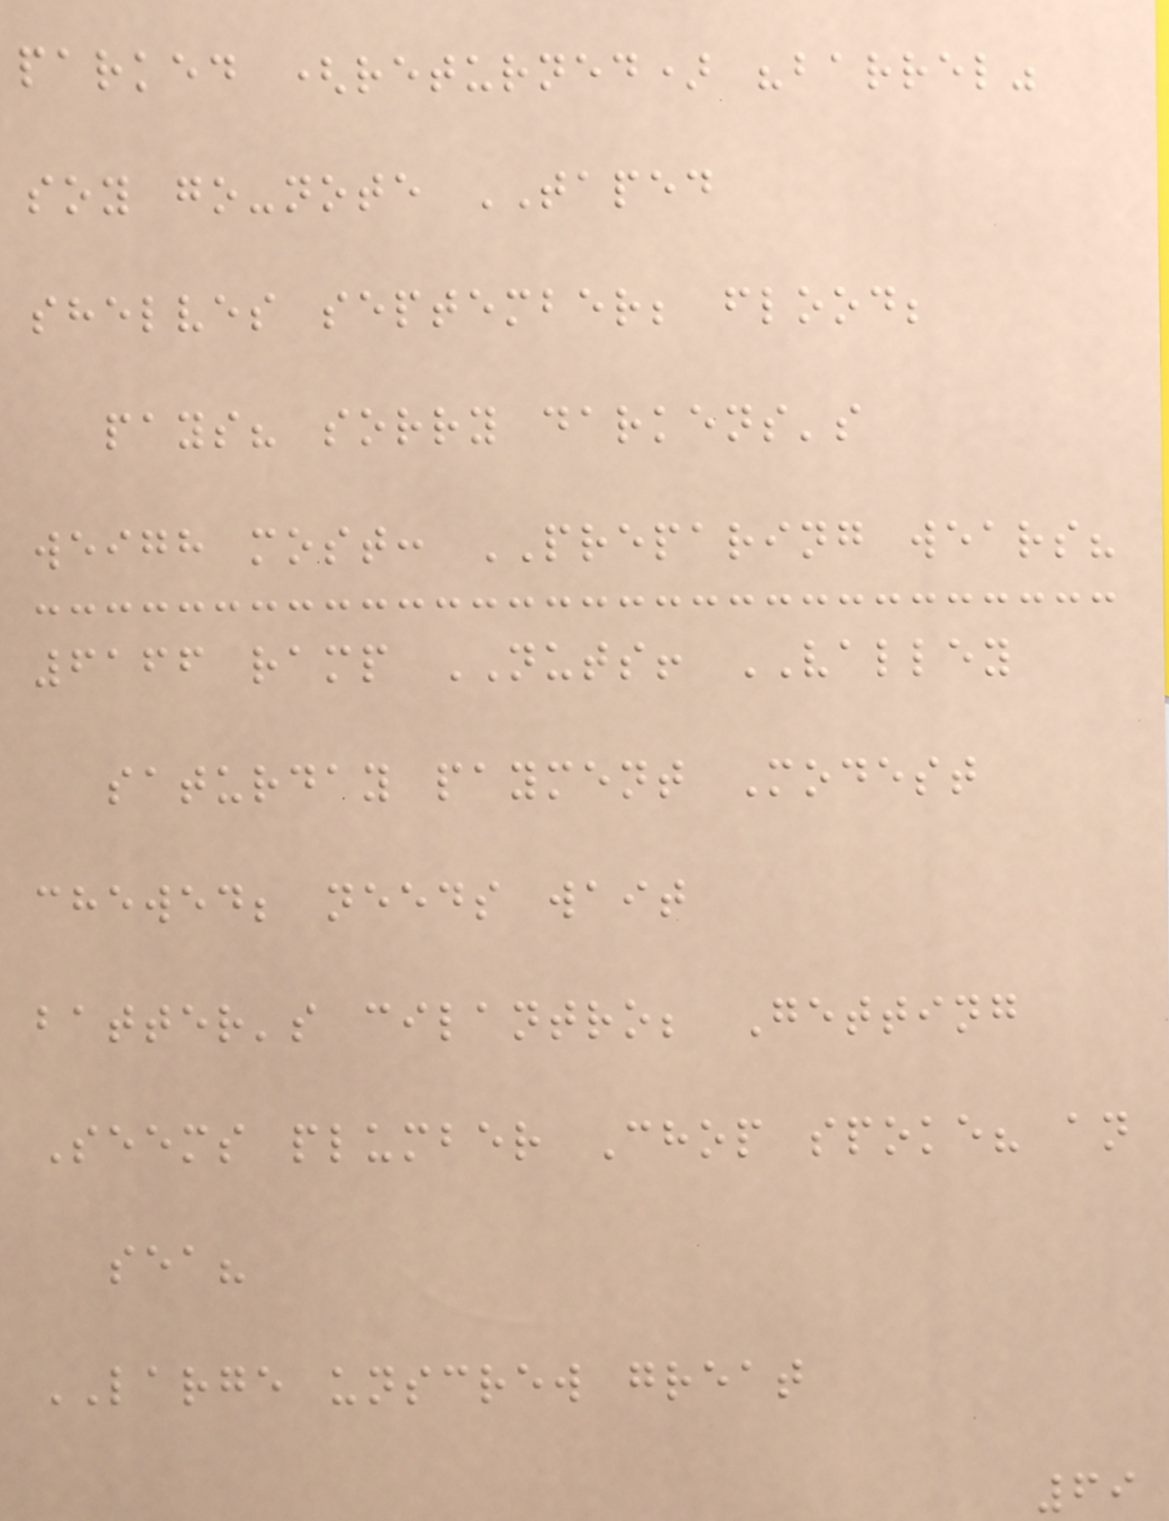parked (returned) "barrel"
soy go-note TAPED
shelves september; flood;
pays? sorry darkens's
weigh most: PREPARING wears?
6166 ramp NUTS! VALLEY
saturday payment Modest
chewed; needs wait
batter's cilantro; Getting
Seems plumber Chop spoke? an
sea?
LARGE unscrew great
69
